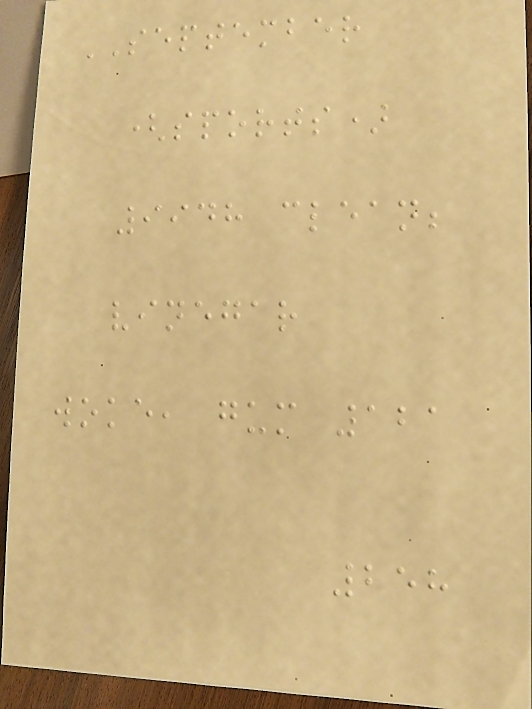SEPTEMBER
(sports)
9948 clean;
vinegar
woke, gum 121
258
